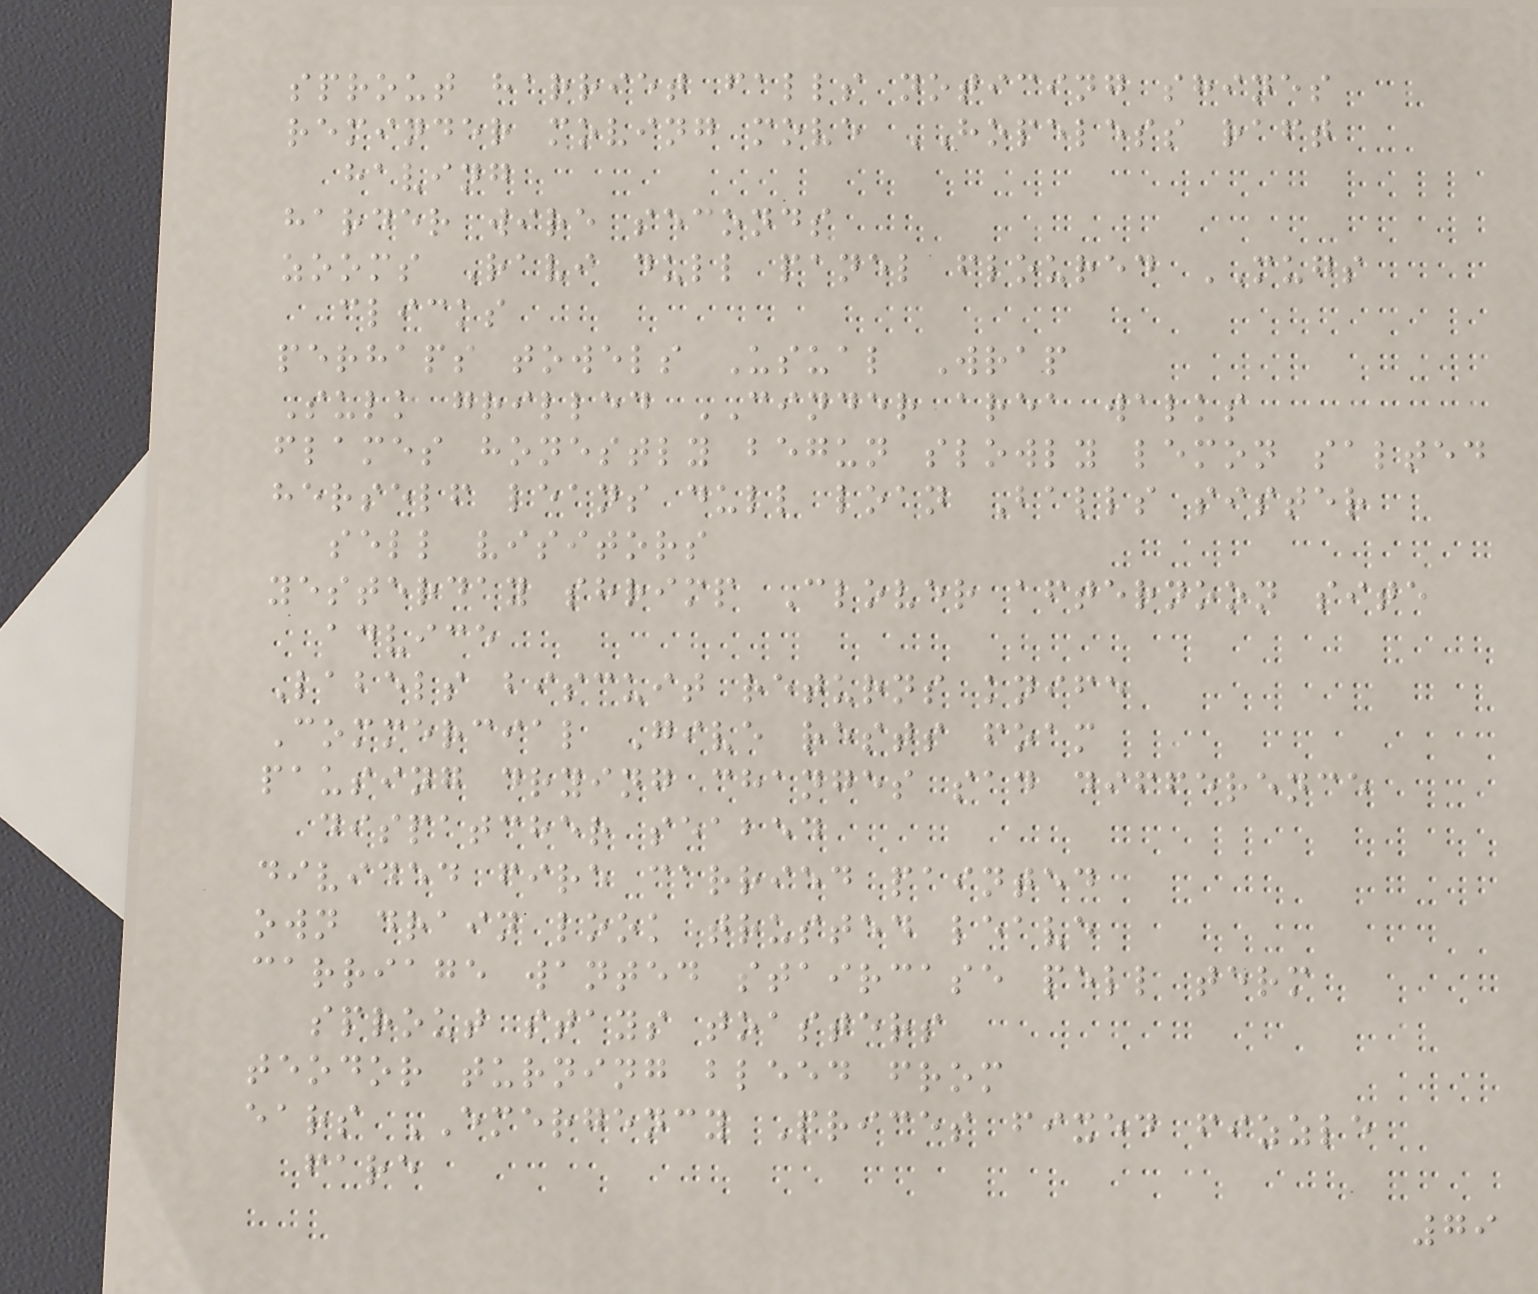sprout harriet falls noticing shines
reminder moving move HOPELESS raft
having
harder wire seconds
zooms Ravi dull panel floured MUGS
clicks
perhaps towels Usual Wrap
Sulk grilled CINDER area walks
flames honestly begun slowly lemon salted
herself leans dull loan Balls sister
sell visitors
yesterday shrimp Clover afternoon site
advice
Labels biscuit returns knife
Commercial Give rests foam
pausing drying changes sad difference
dispatcher seabed
divided fire carried painted
own drain look trusted leave
carriage wanted staircase pell term
sprout stays toasters
teodor turning bleed from
ears EMERGENCY Prices fixed fizzle
fare
79
